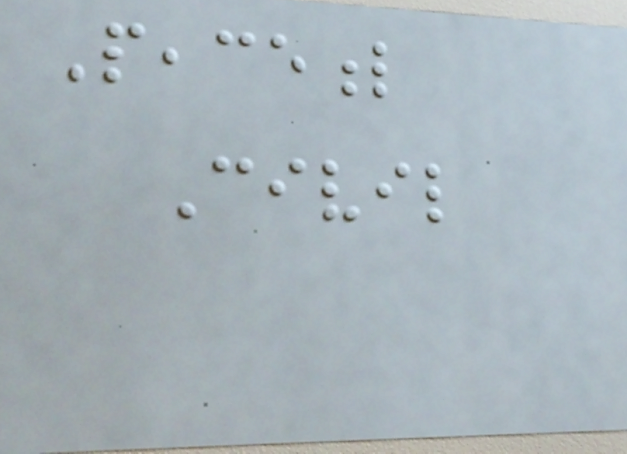Peaceful
Civil
